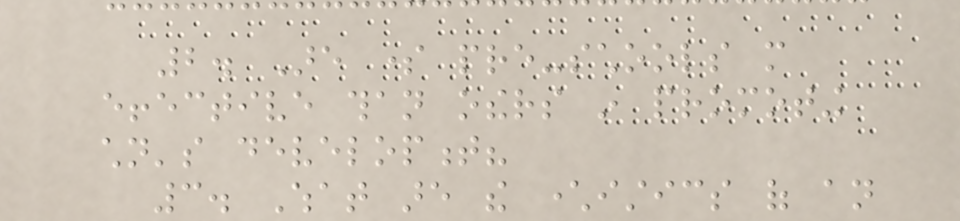2. Are some pre-schools more
effective than others in promoting
children's development?
3. What are the characteristics of an
